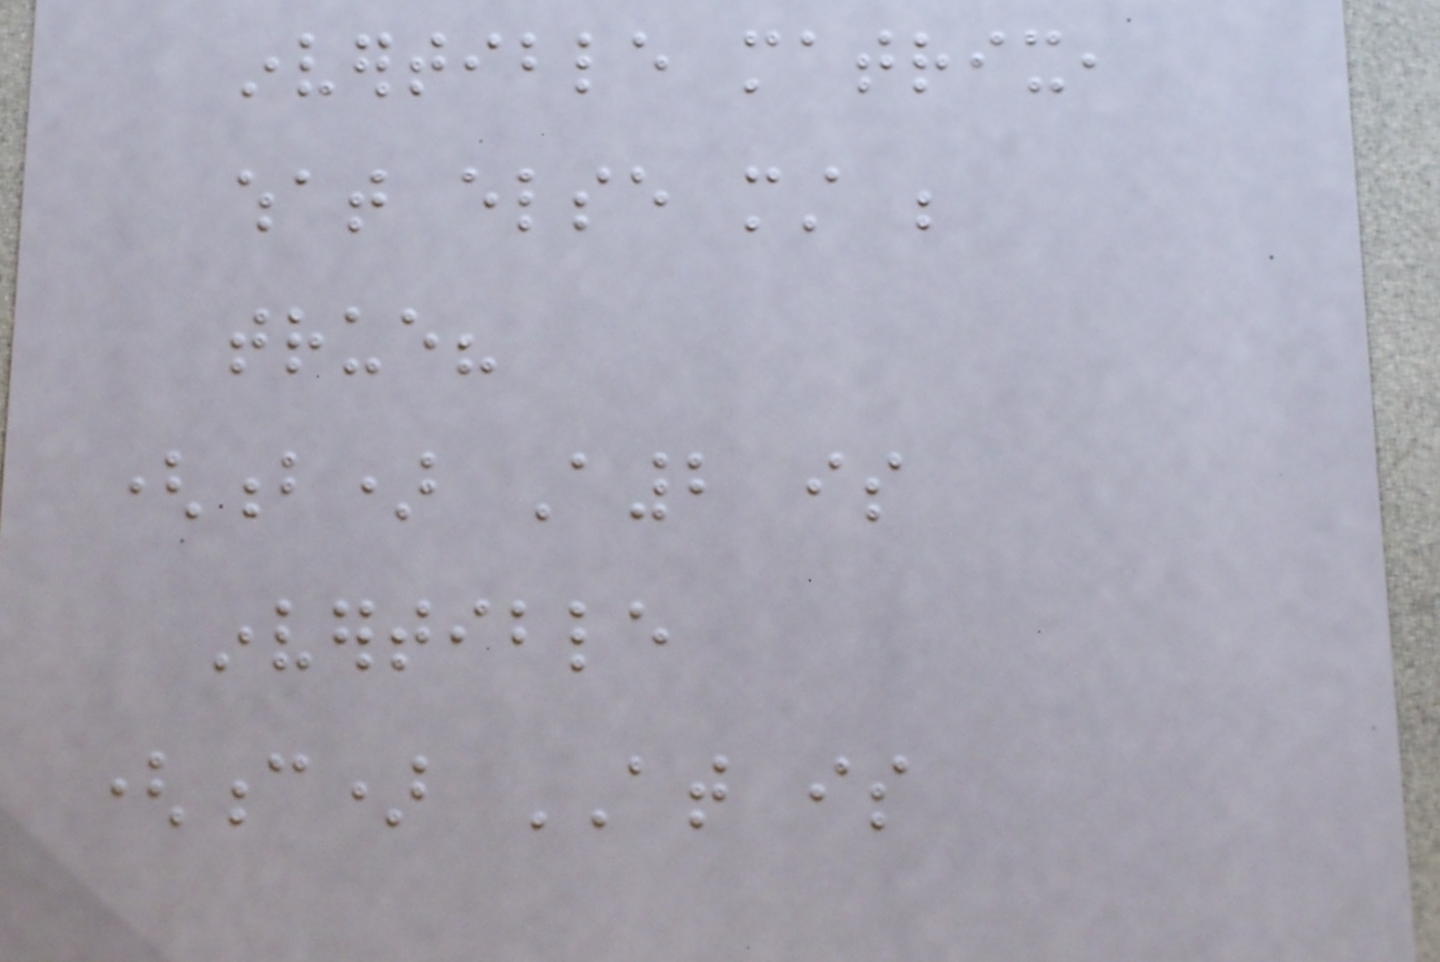invertible matrix,
what else must be
true?
(b) A2 is
invertible
(c) AT is
